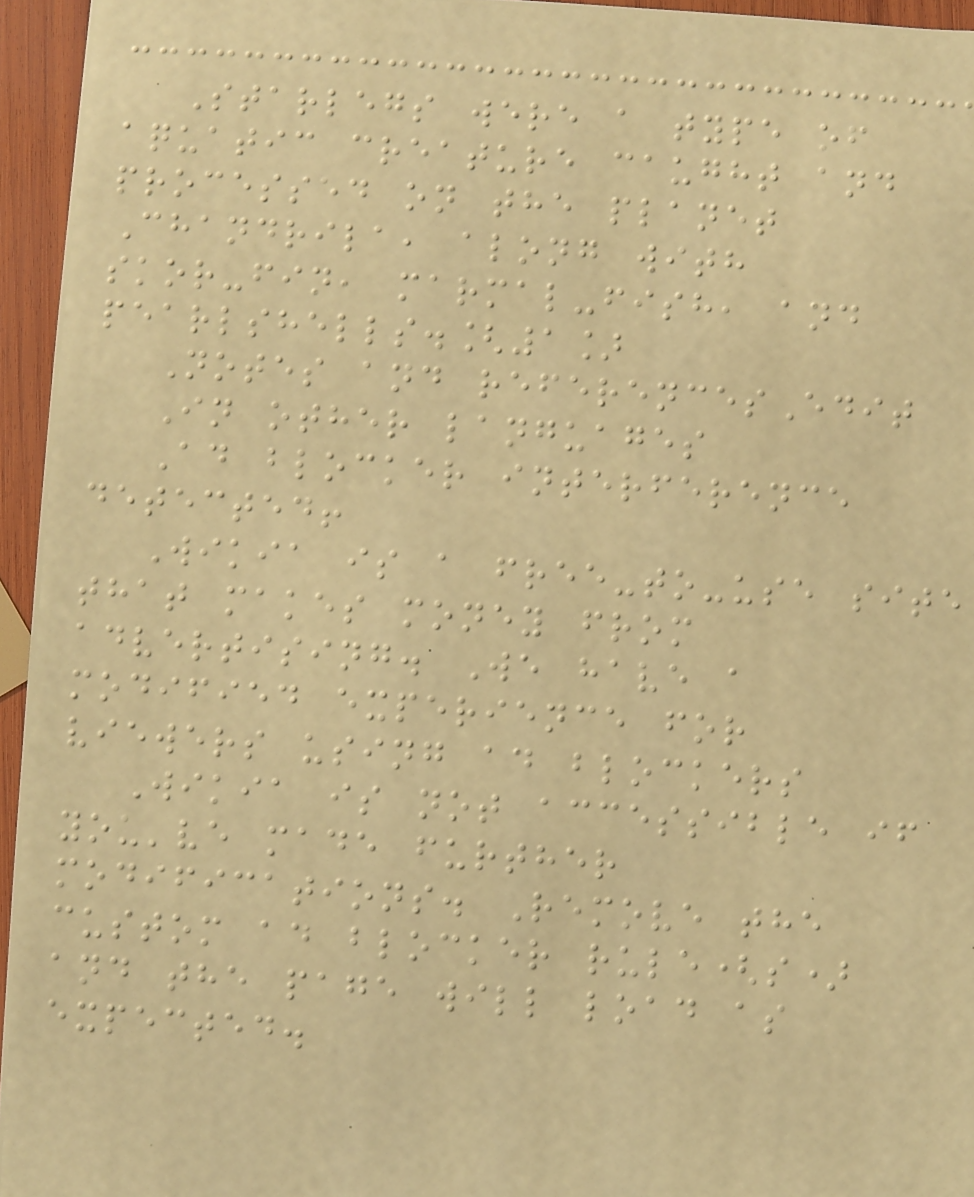Starlegs were a type of
aquatic creature caught and
processed on the planet
Chandrila, along with
skor-fin, marmal-fish, and
pearlshells.[1]
Notes and referencesEdit
In other languages
Ad blocker interference
detected!
Wikia is a free-to-use site
that makes money from
advertising. We have a
modified experience for
viewers using ad blockers
Wikia is not accessible if
you've made further
modifications. Remove the
custom ad blocker rule(s)
and the page will load as
expected.
